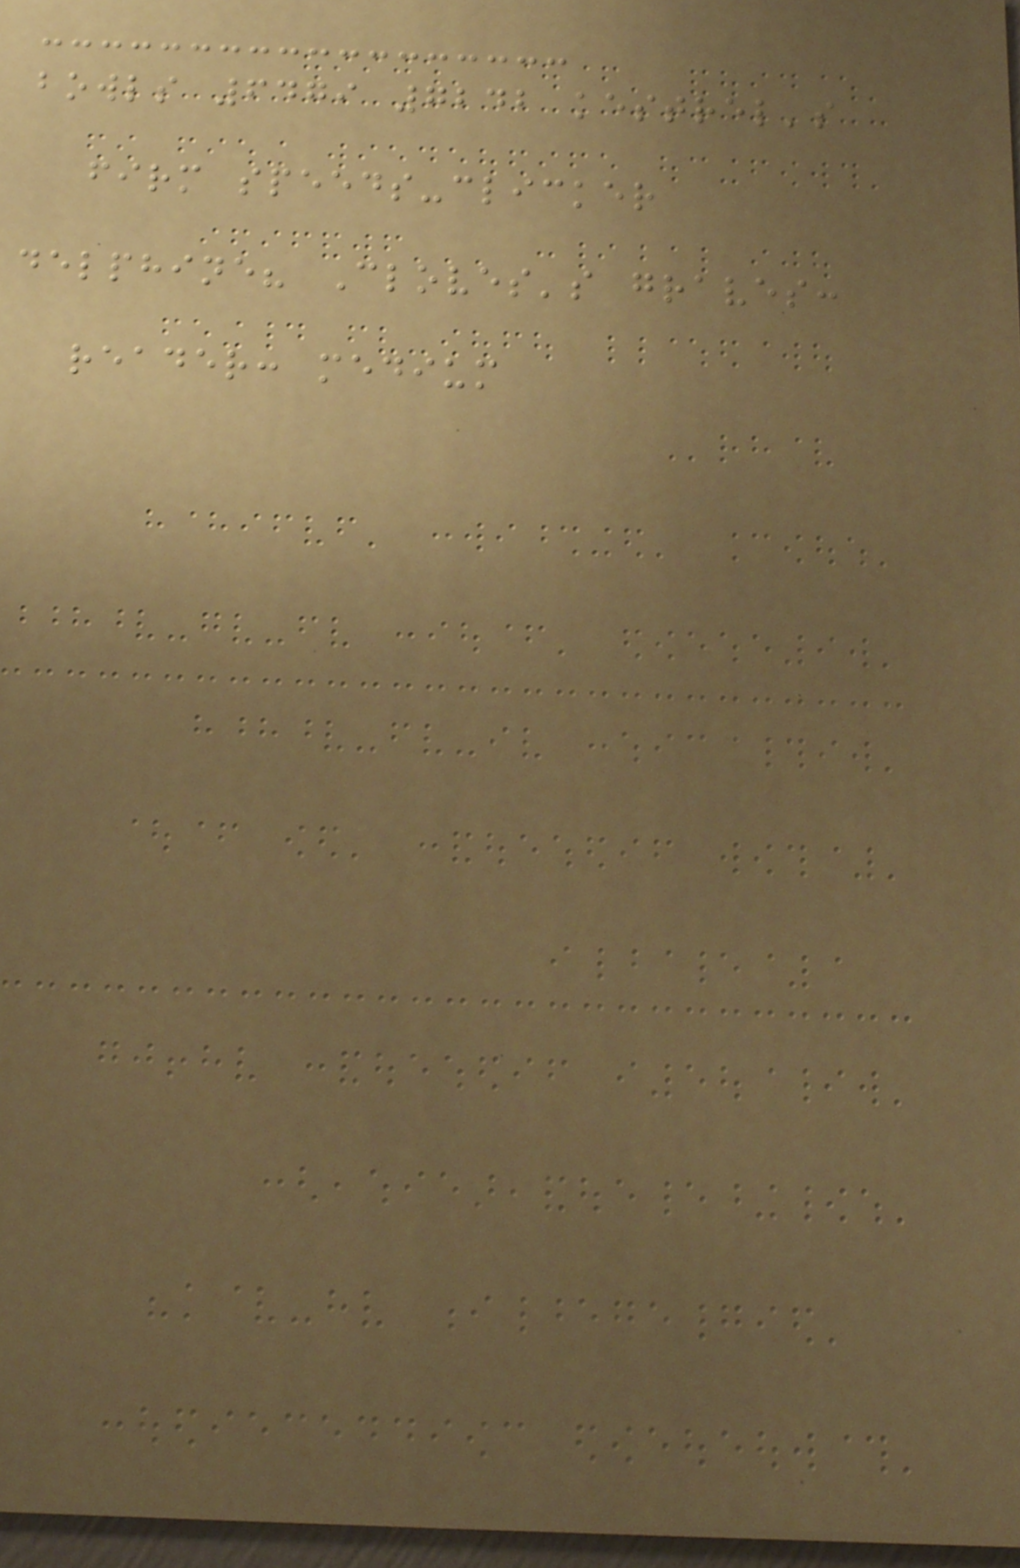bowls 6479 7242 kestrel's
firm speeds-clicker
delphine? Cloves's graves:
reader: medium
